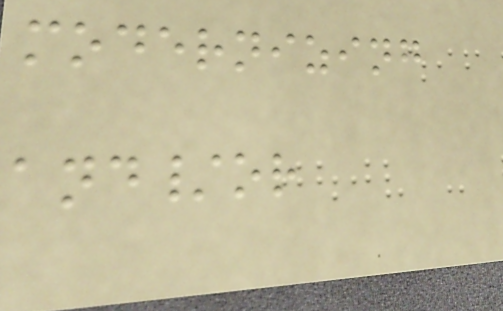modernizing
and/or
